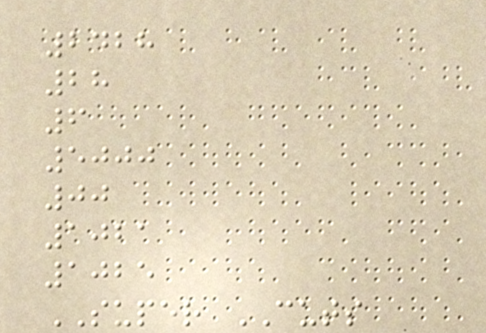2428
28
6
5000
00
1021
1025
SUPER CUTS
